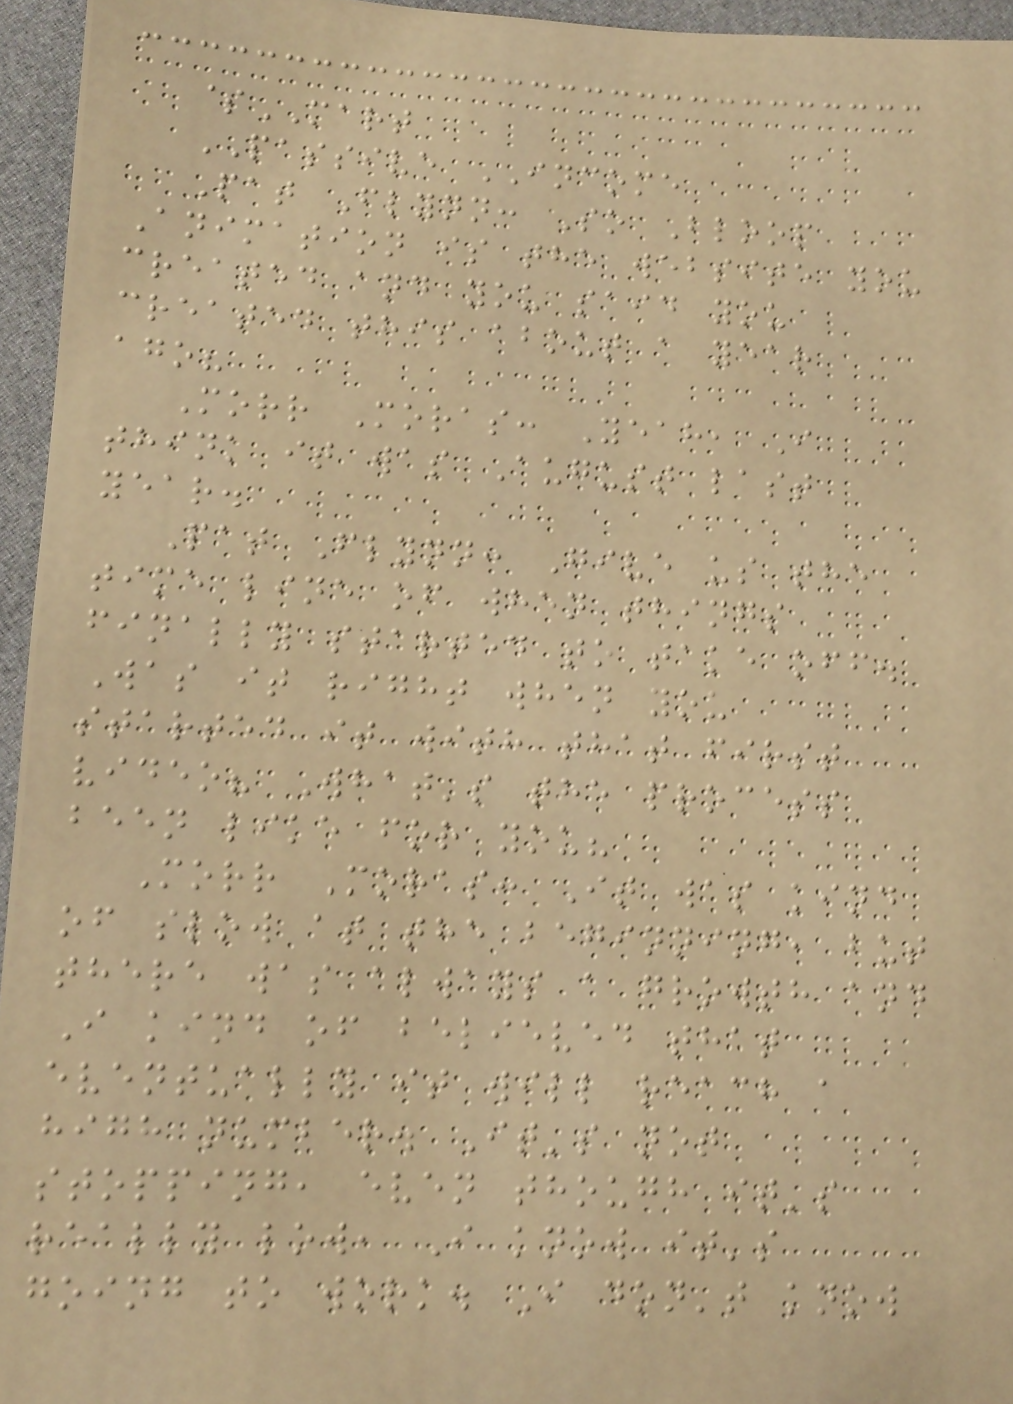$MART
PASSIVE INCOME
Pat Flynn: So Bloop
Animation is the website you
created and you said you
created this about a year
ago?
Morr Moras: Yeah, I
think it was August last
year.
Pat Flynn: Give us the
time line of when things
finally started to take off.
Was it right when you
started it with that first
video? What's the process
been like for you?
Morr Moras: It was kind
of slow at the beginning, but
there was always a growth and
I kind of believed that
eventually it will reach a
high number. It's not
stopping, even though it's
really low, I know it's
going to work. I don't know
